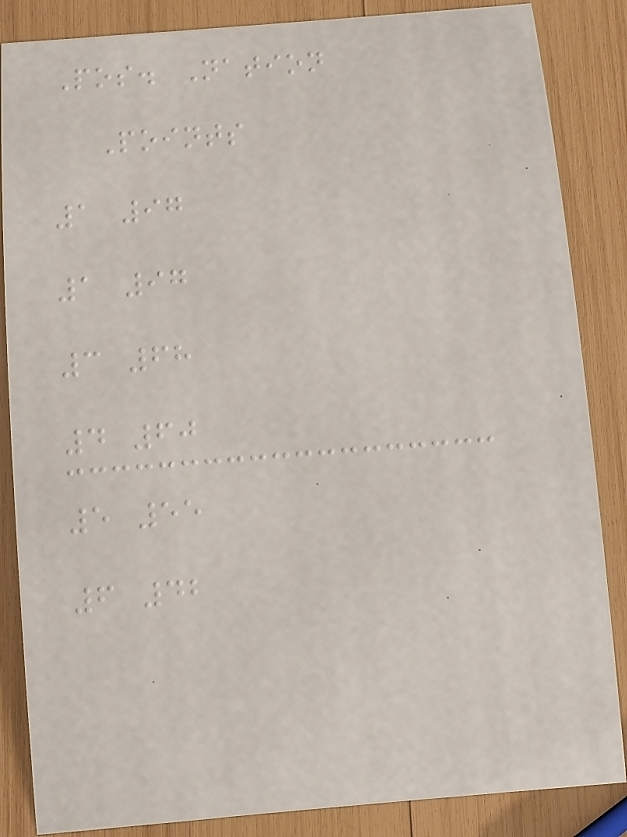Pos. Nation
Points
1 97
1 97
3 68
4 60
5 55
6 42
